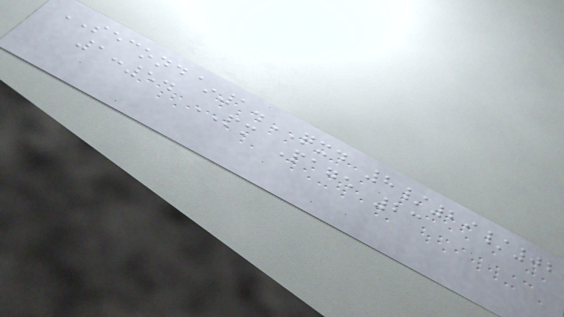SECOND~1.QXD 8/29/02
1:54 PM Page 23
